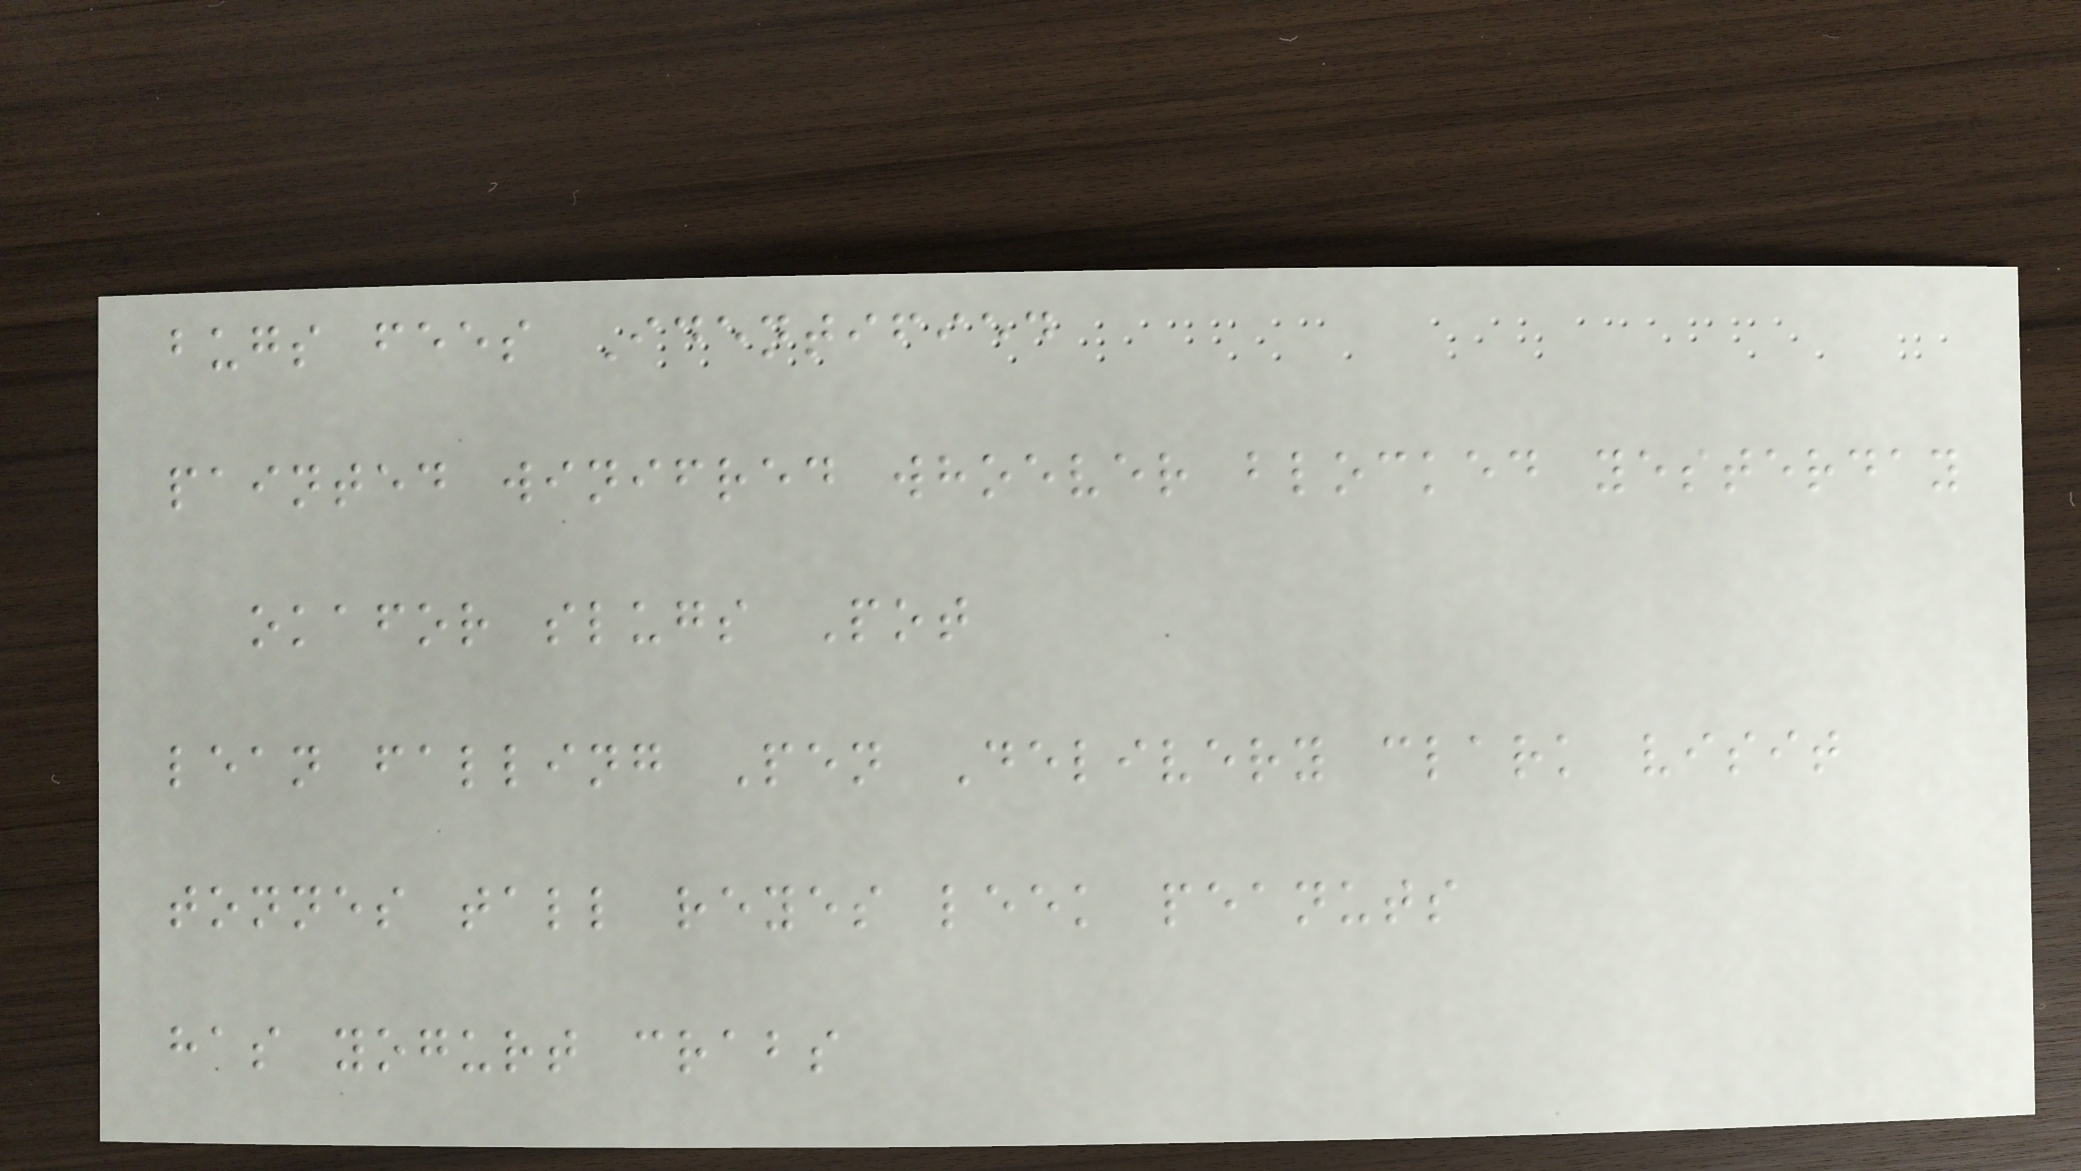bugs fees Identified
painted winifred whoever blocked yesterday
okafor slugs Pot
lean falling Pen Delivery clark visit
tonnes tall reyes leek peanuts
has yogurt crabs
